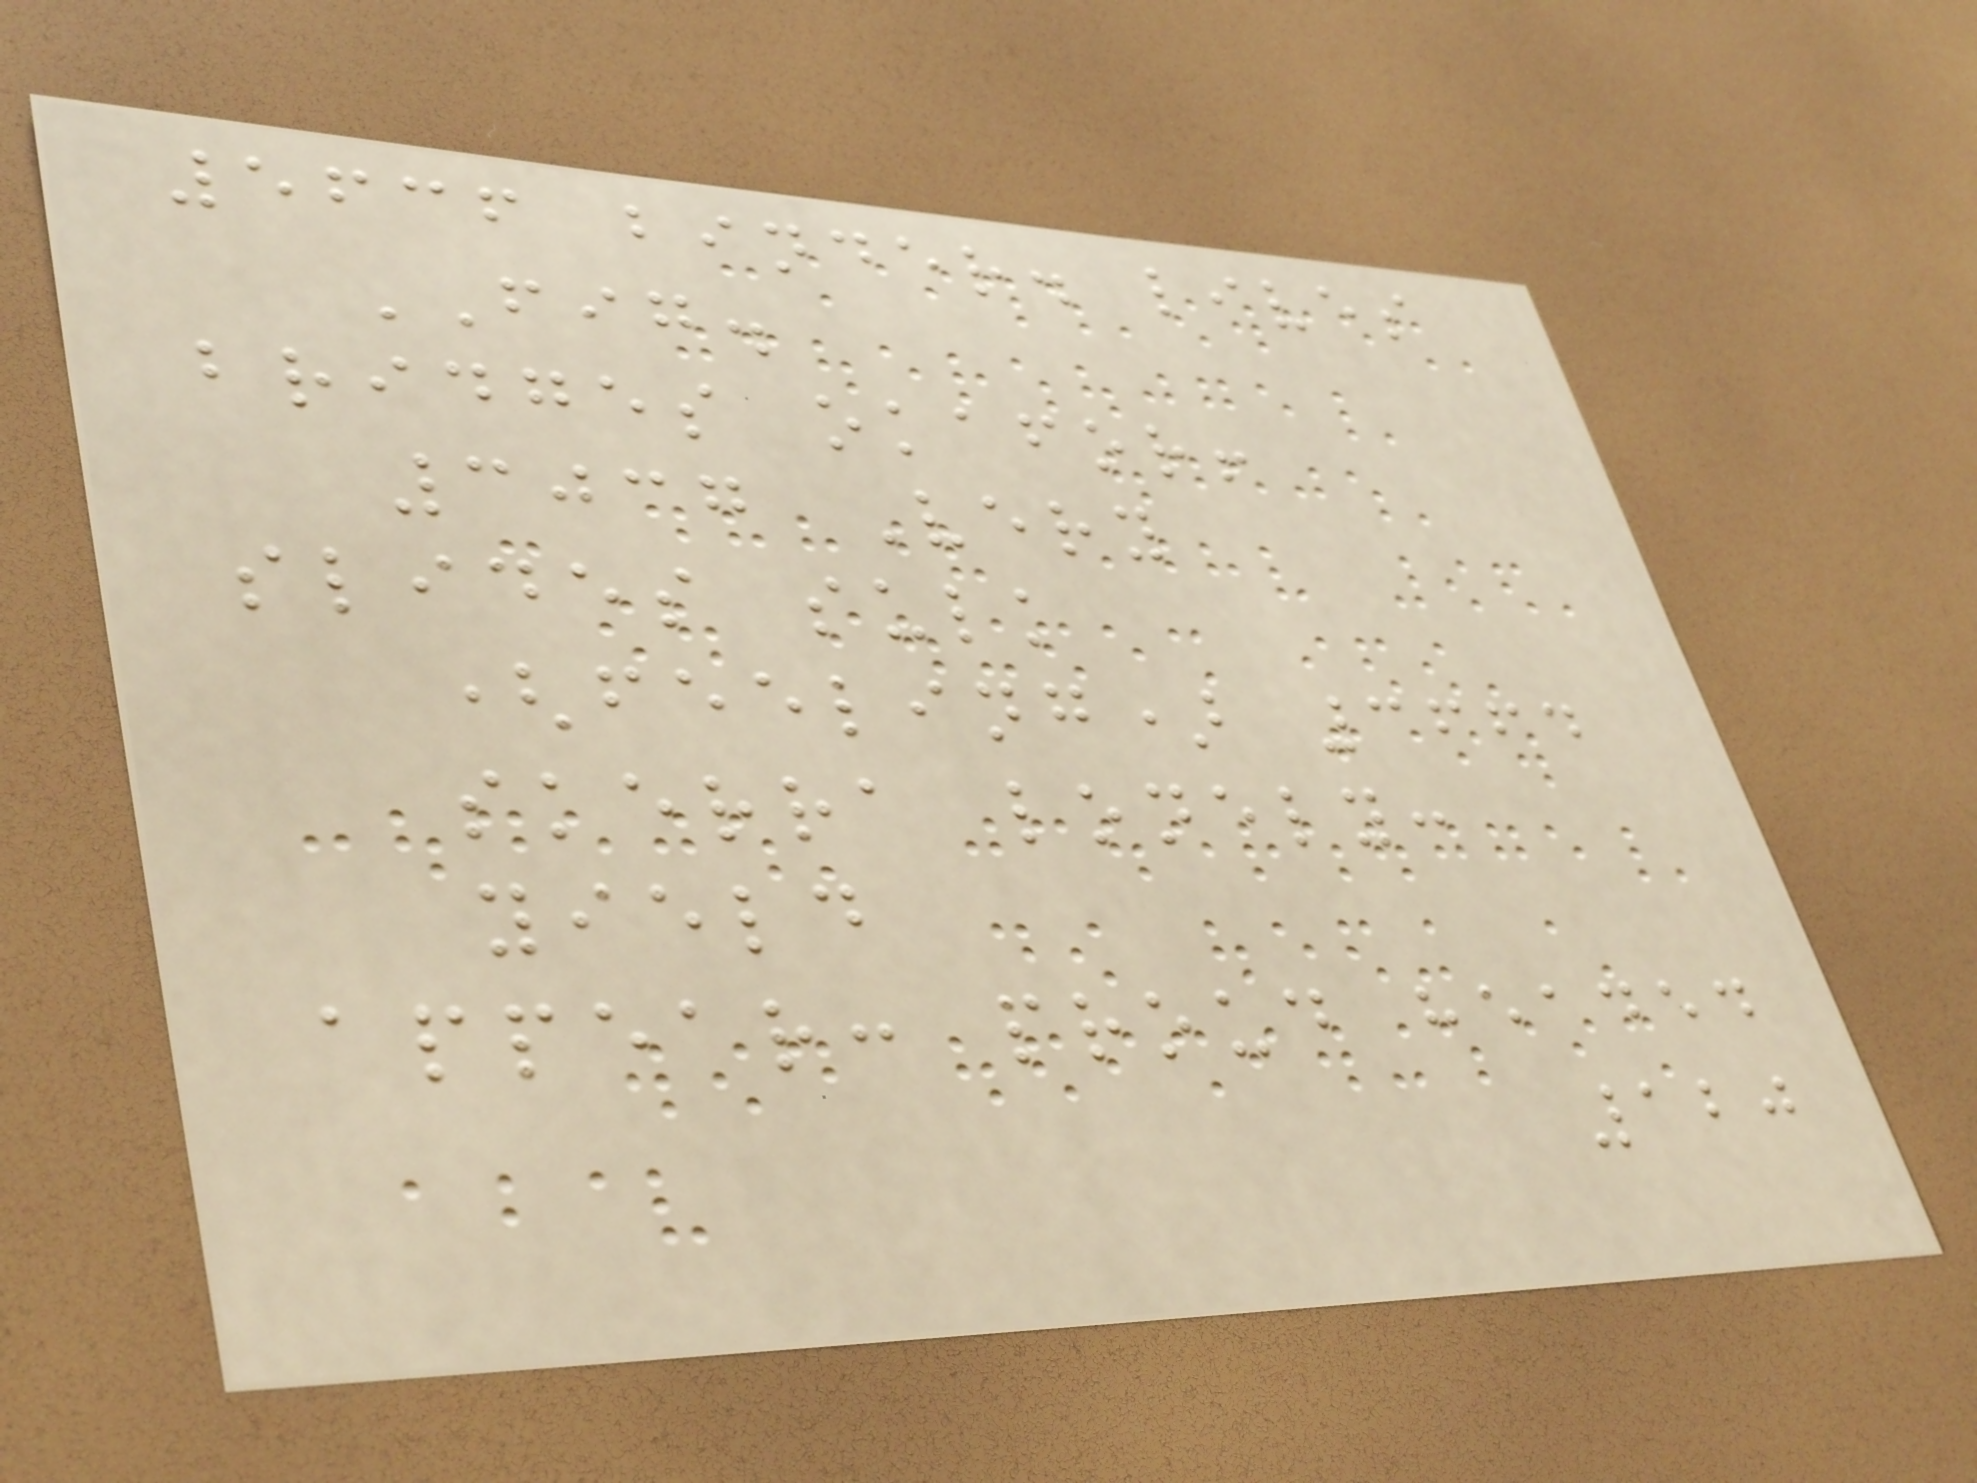5636 binder. lives
FIG.
bridges okafor!
3037 Very
slides sulk
(feeling) 3664
skerra lonely:
yield
appear: proud headed
120
